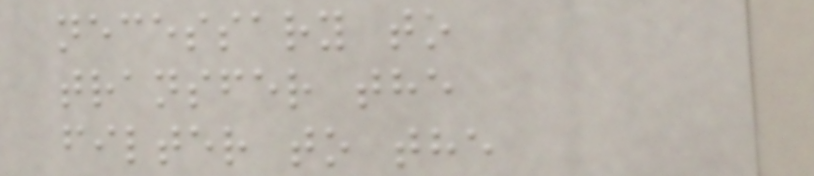necessary to
transfer the
filter to the
